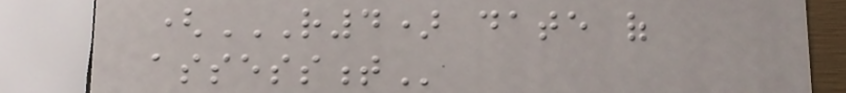(R4) DATE OF
ASSESSMENT
